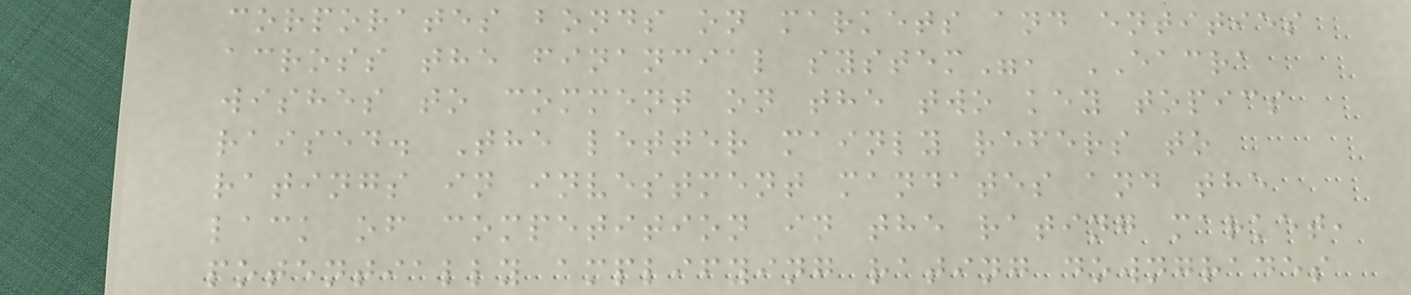corporates bonds on markets and entities
across the financial system", EACRA
wishes to comment on the two key topics
raised. The letter mainly refers to
ratings in investment mandates and the
lack of competition in the rating market,
potentially amplifying rating downgrades
